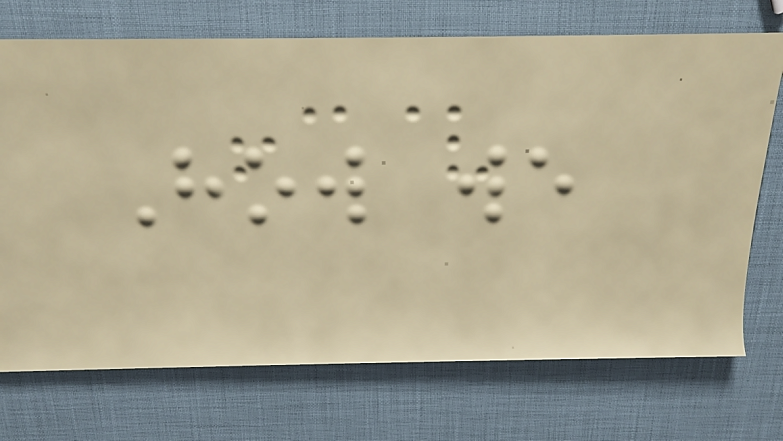How we
